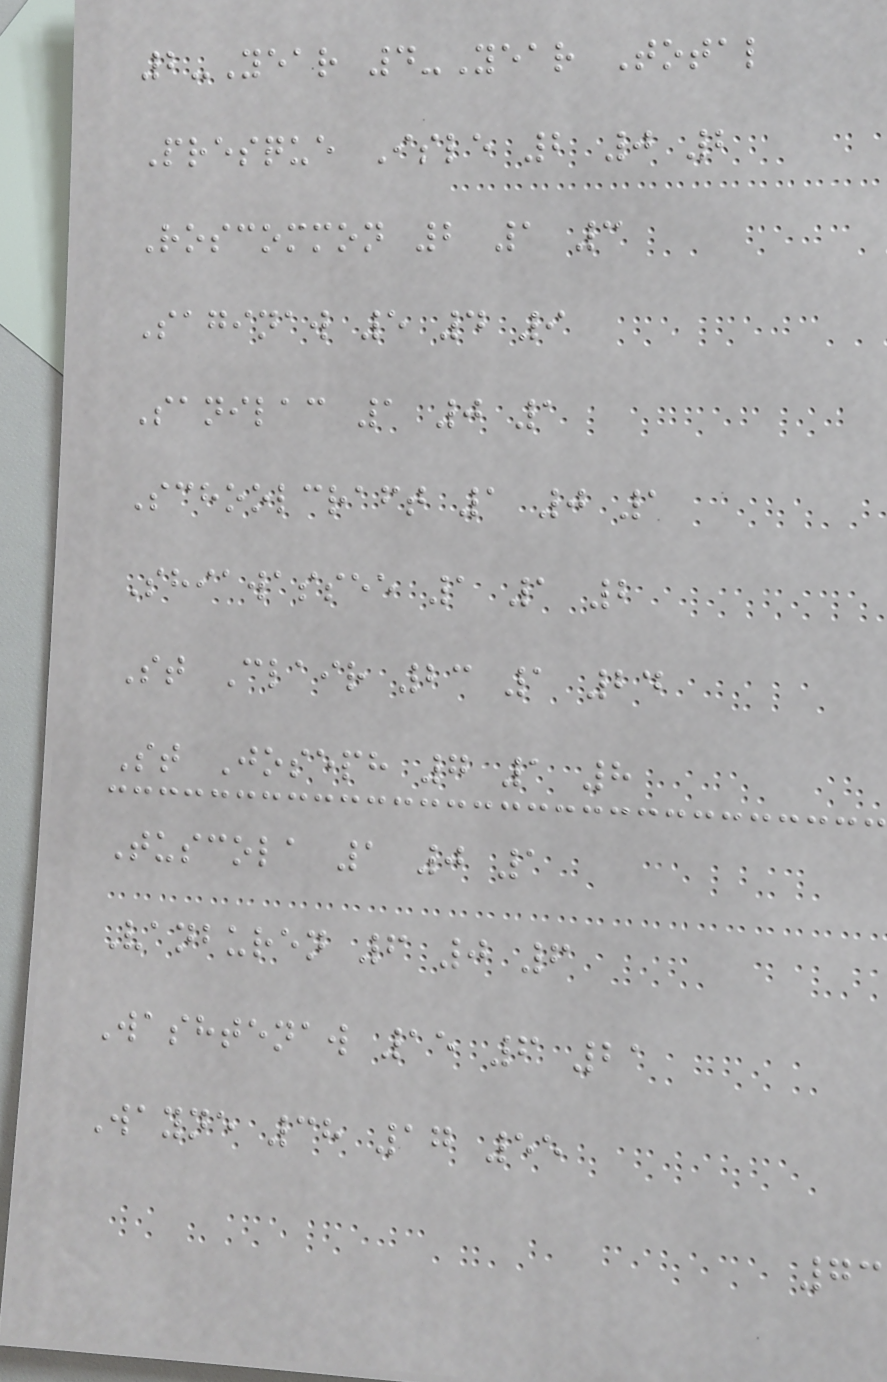2-Year 4-Year Total
Presque Isle 2 0 2
Roscommon 2 1 3
Saginaw 5 4 9
Sanilac 1 0 1
Schoolcraft 1 0 1
Shiawassee 1 1 2
St Clair 23 1 24
St Joseph 7 1 8
Tuscola 1 0 1
Vanburen 6 0 6
Washtenaw 15 6 21
Wayne 38 17 55
73
